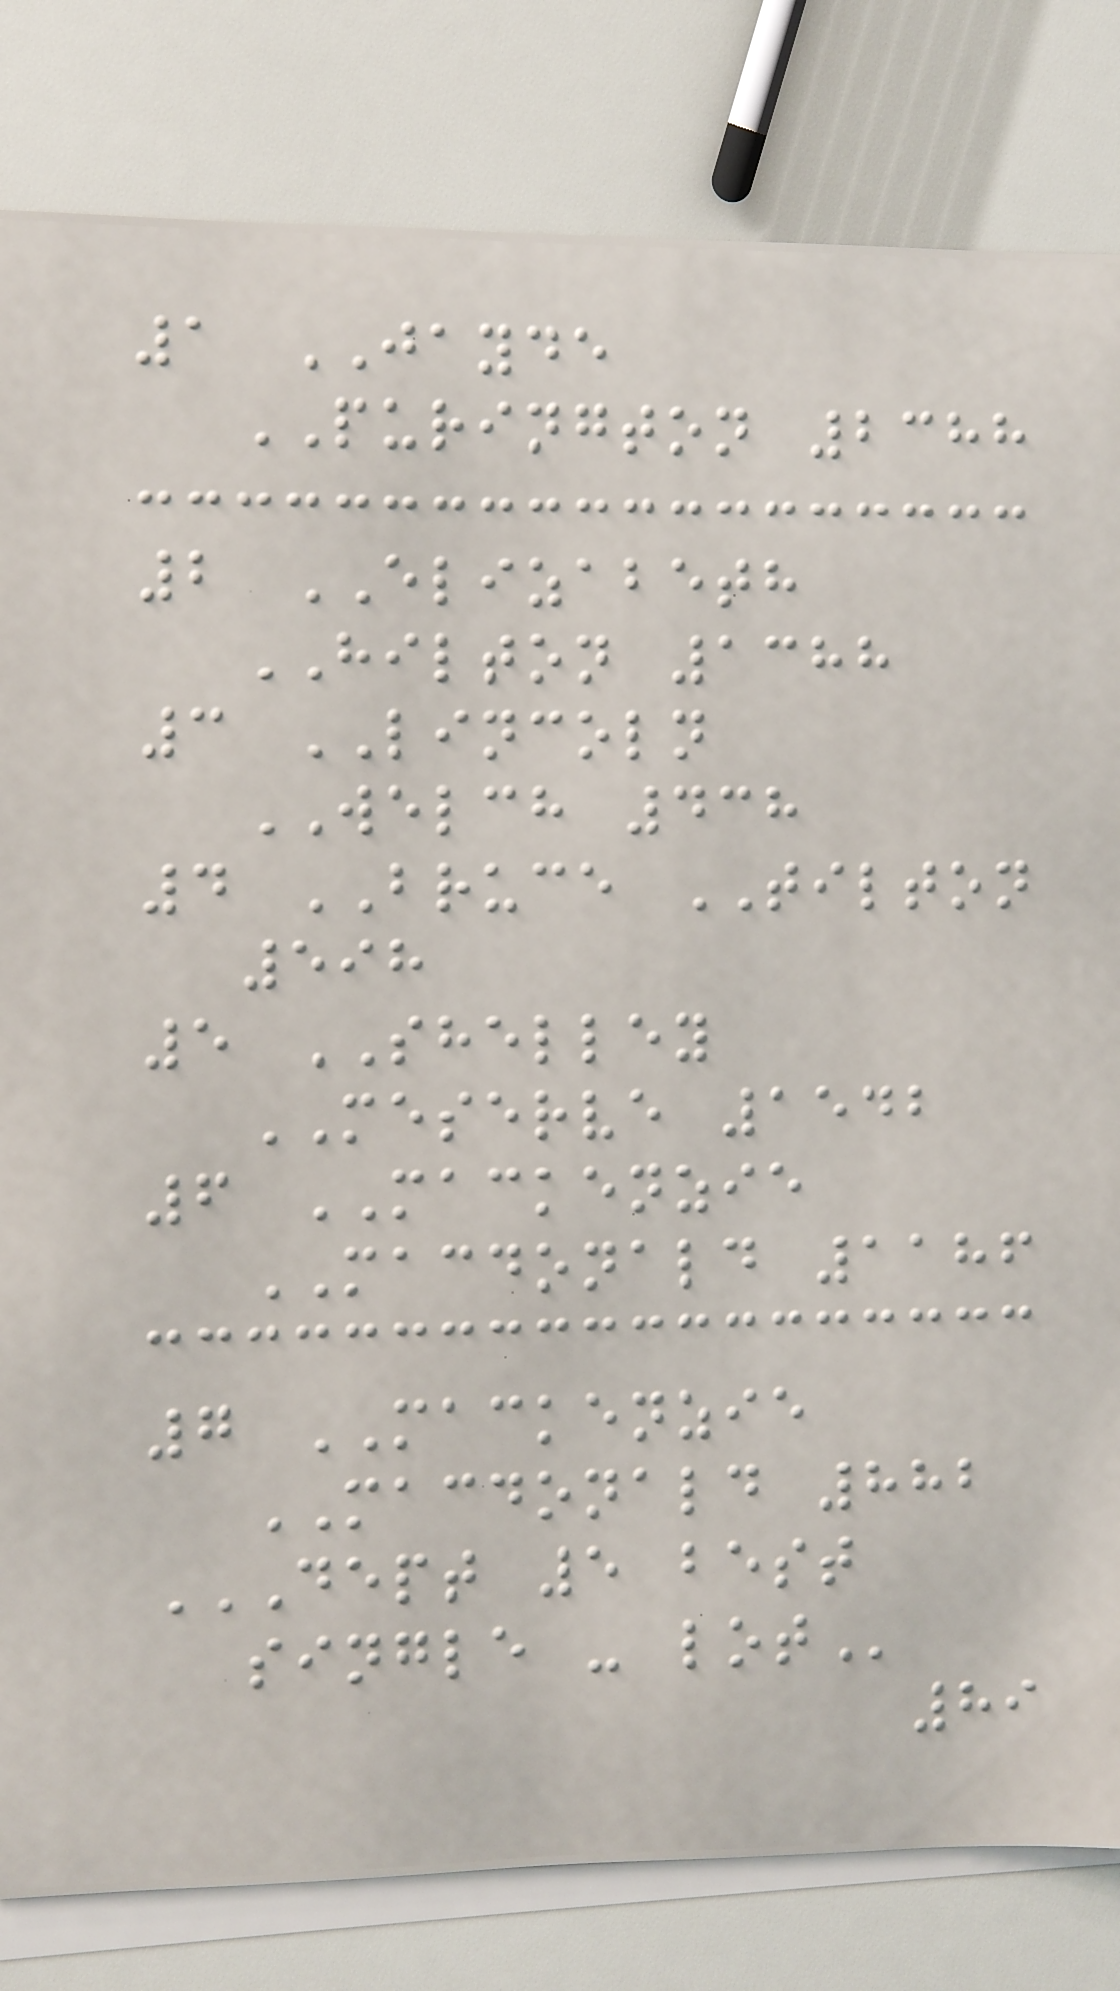1 JAYDE
PURINGTON 2388
2 ELIZABETH
HILTON 1388
3 LINCOLN
WELCH 438
4 BRUCE TILTON
598
5 SHELLEY
MESERVE 1542
6 MACKENZIE
MACDONALD 1186
7 MACKENZIE
MACDONALD 882
DEPT 5 BEST
SINGLE - LOT
89
